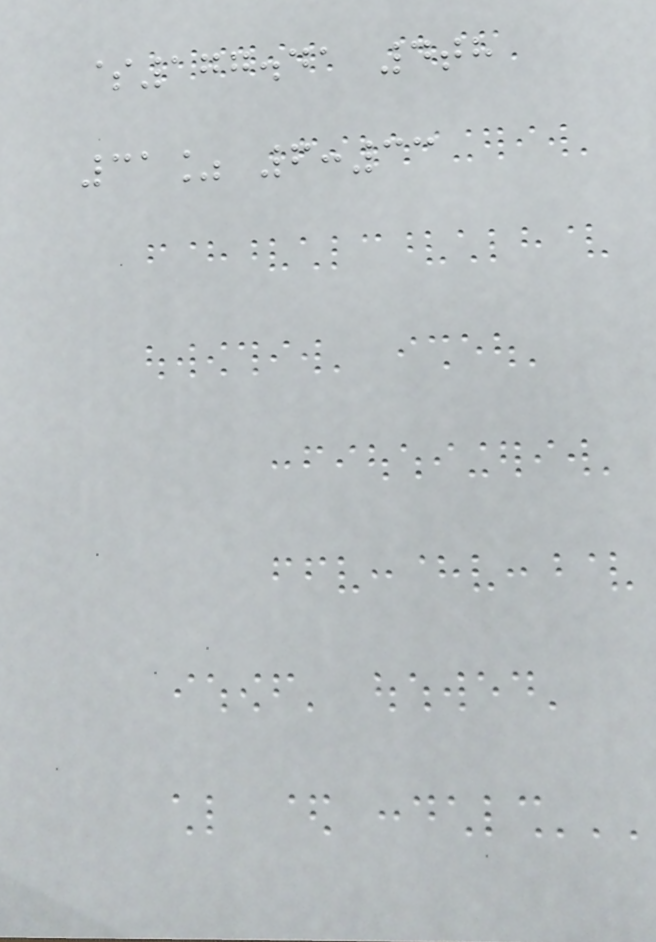$177.41 4th
31% 6:33
